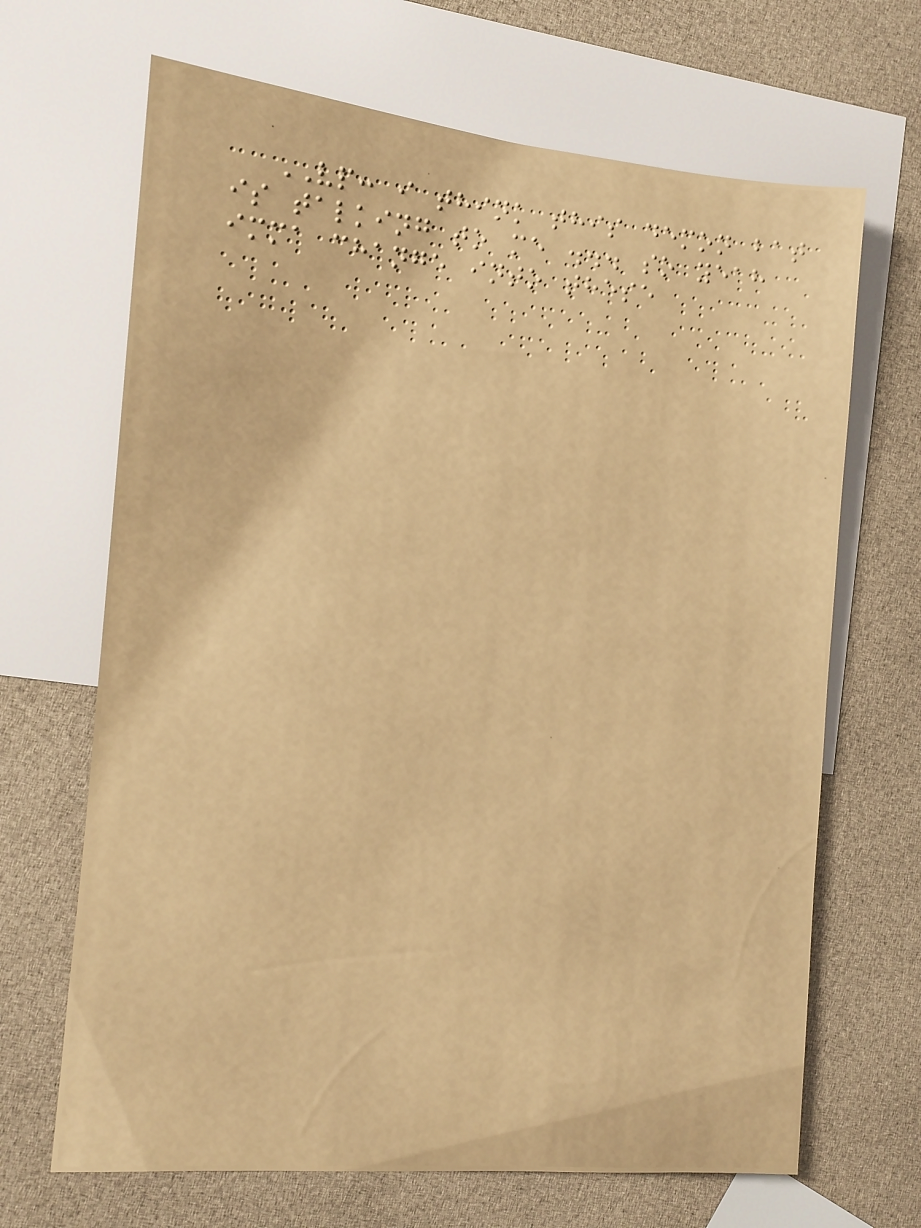VP: i think this demon bat
is talking to me ... so yeah
imma change into these
